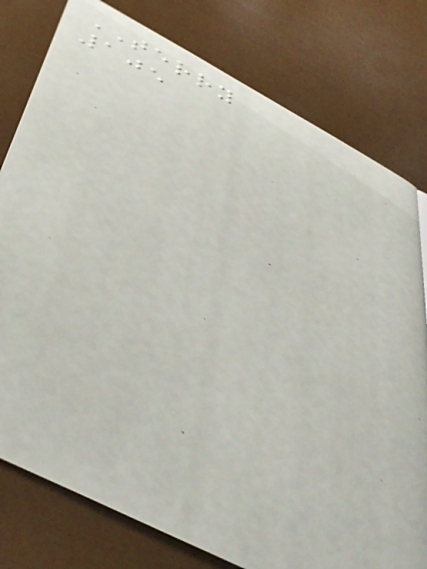TERRY
105
